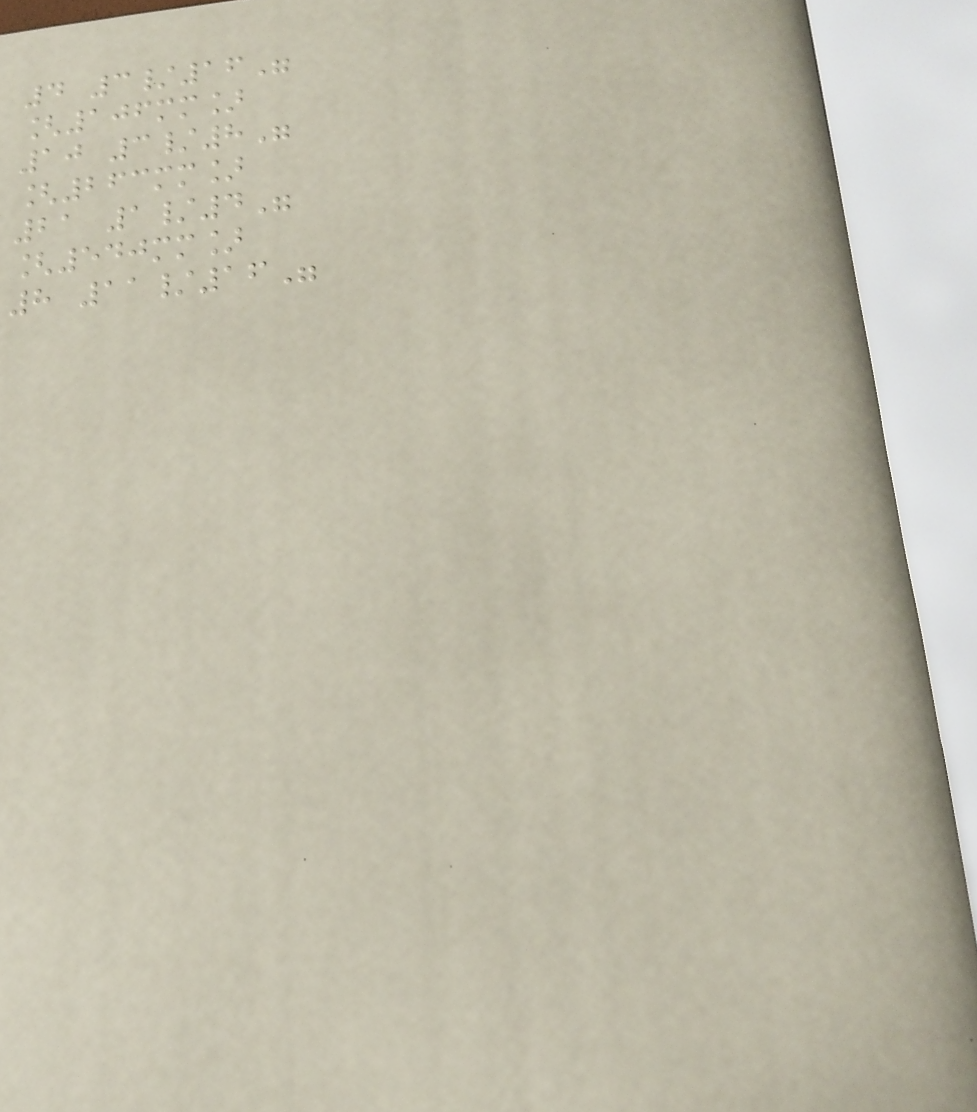4 3/16"
[106mm]
10 3/8"
[263mm]
21 1/4"
[540mm]
8 11/16"
